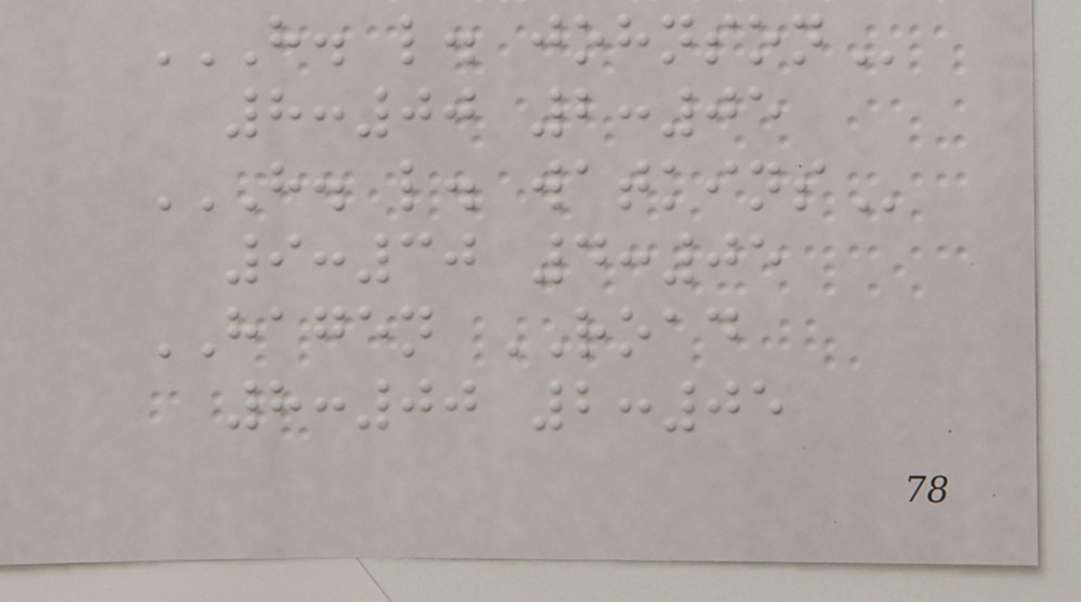H. L. JOHNSON
8:00 2:05
H. L. WATKINS
9:30 4:05
HAGEN ROAD
8:00 2:05
